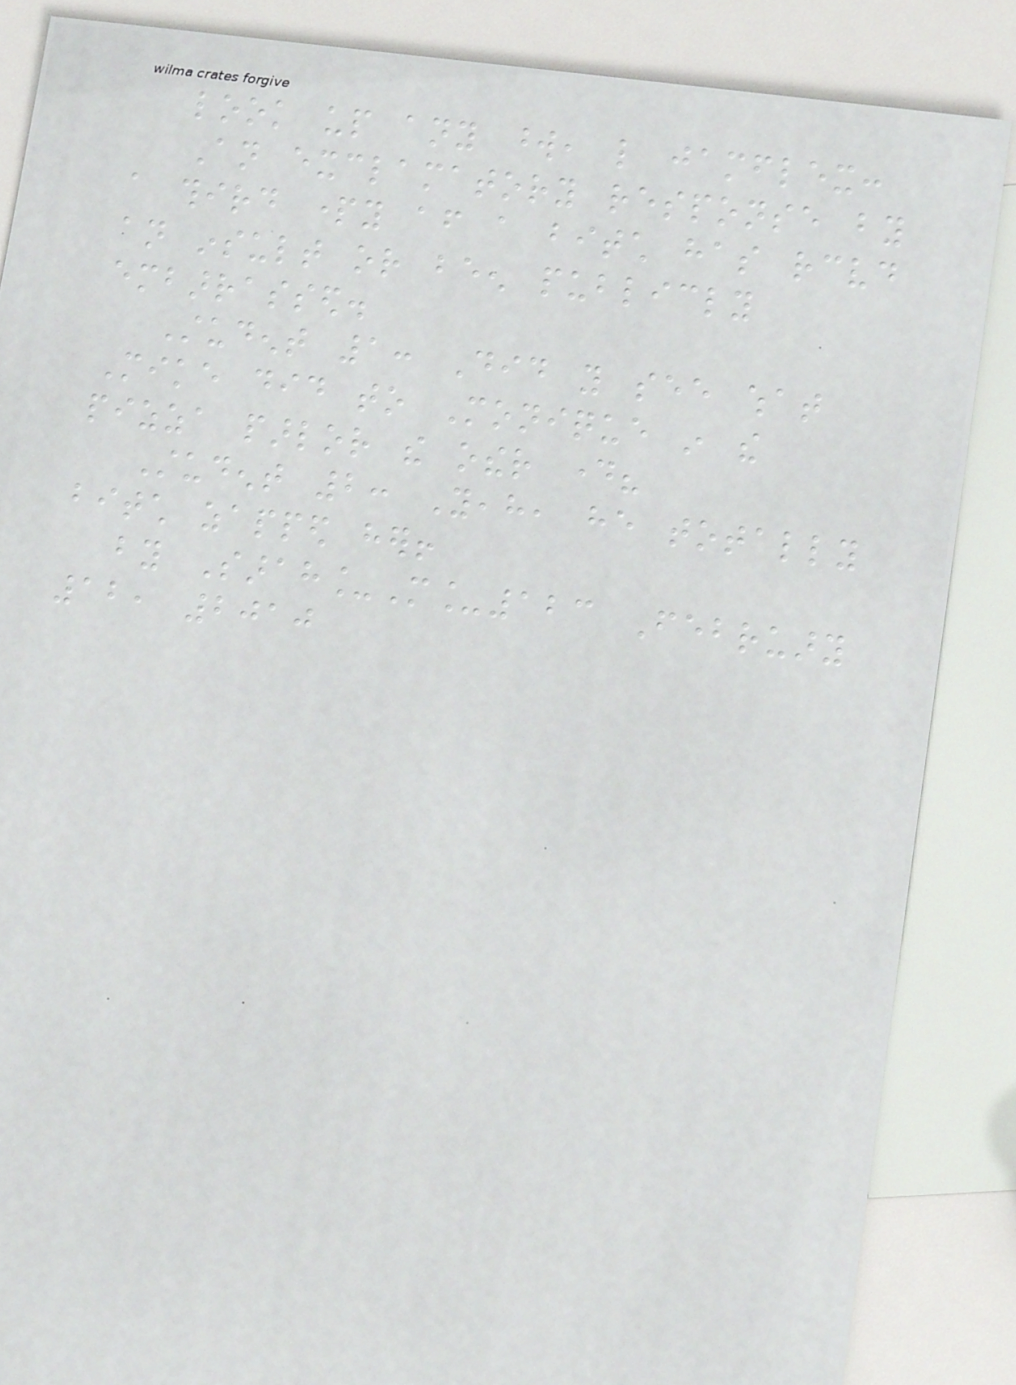look up any word, like jamflex:
An exclamatory response by
a third party after a bitch has received
an insult or been publicly
embarrassed.
Student 1: Did you see what
Mike did to Monique in the
pizza parlor the other day?
Student 2: Yeah, he totally
bitch zapped her!
by Sarah_M_123 February
12, 2010
